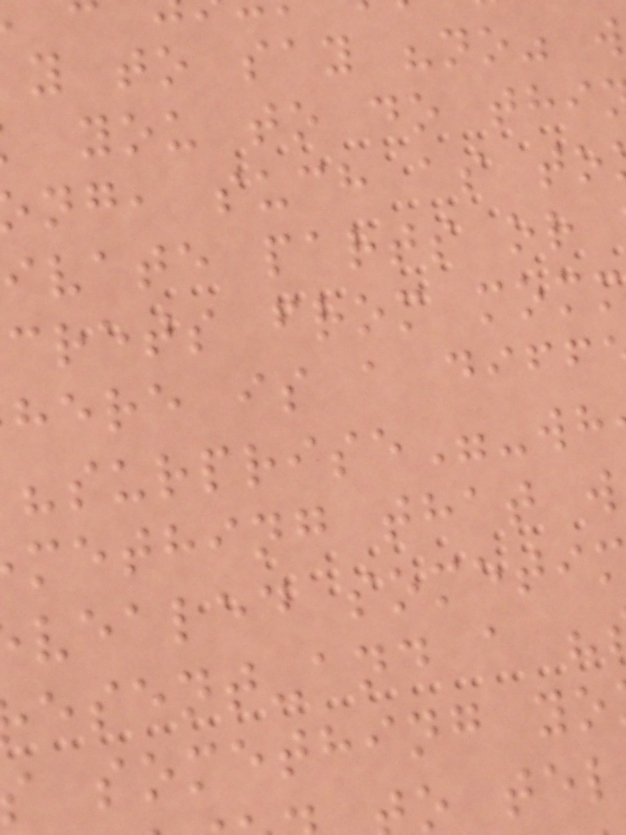y to say "no" w
you to do thi
ng, such as to
ivate parts or
crets from momm
here is a diff
"surprise"-wh
mething that w
vealed someti
esent-and a
something yo
